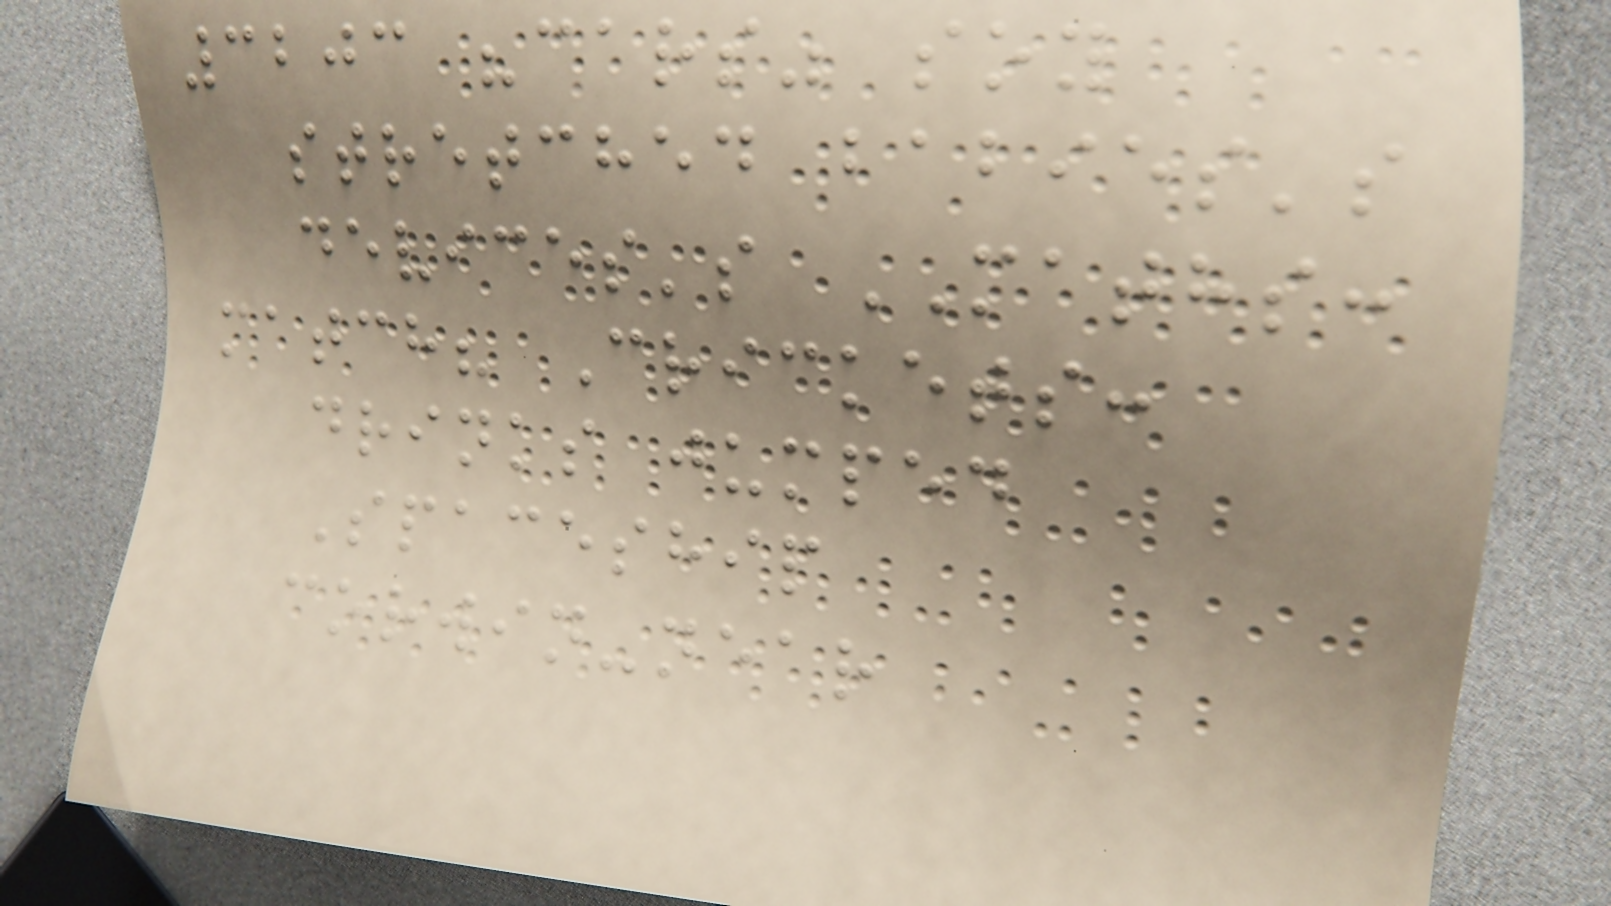3203 "cars" soy
stretched babies's
devices's MATHS:
match? Crickets:
drinks jumped
Spaceship
corwin-near
